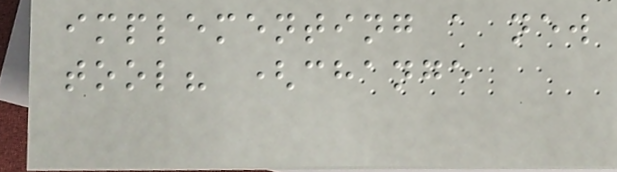implementing a new
tool? (change
